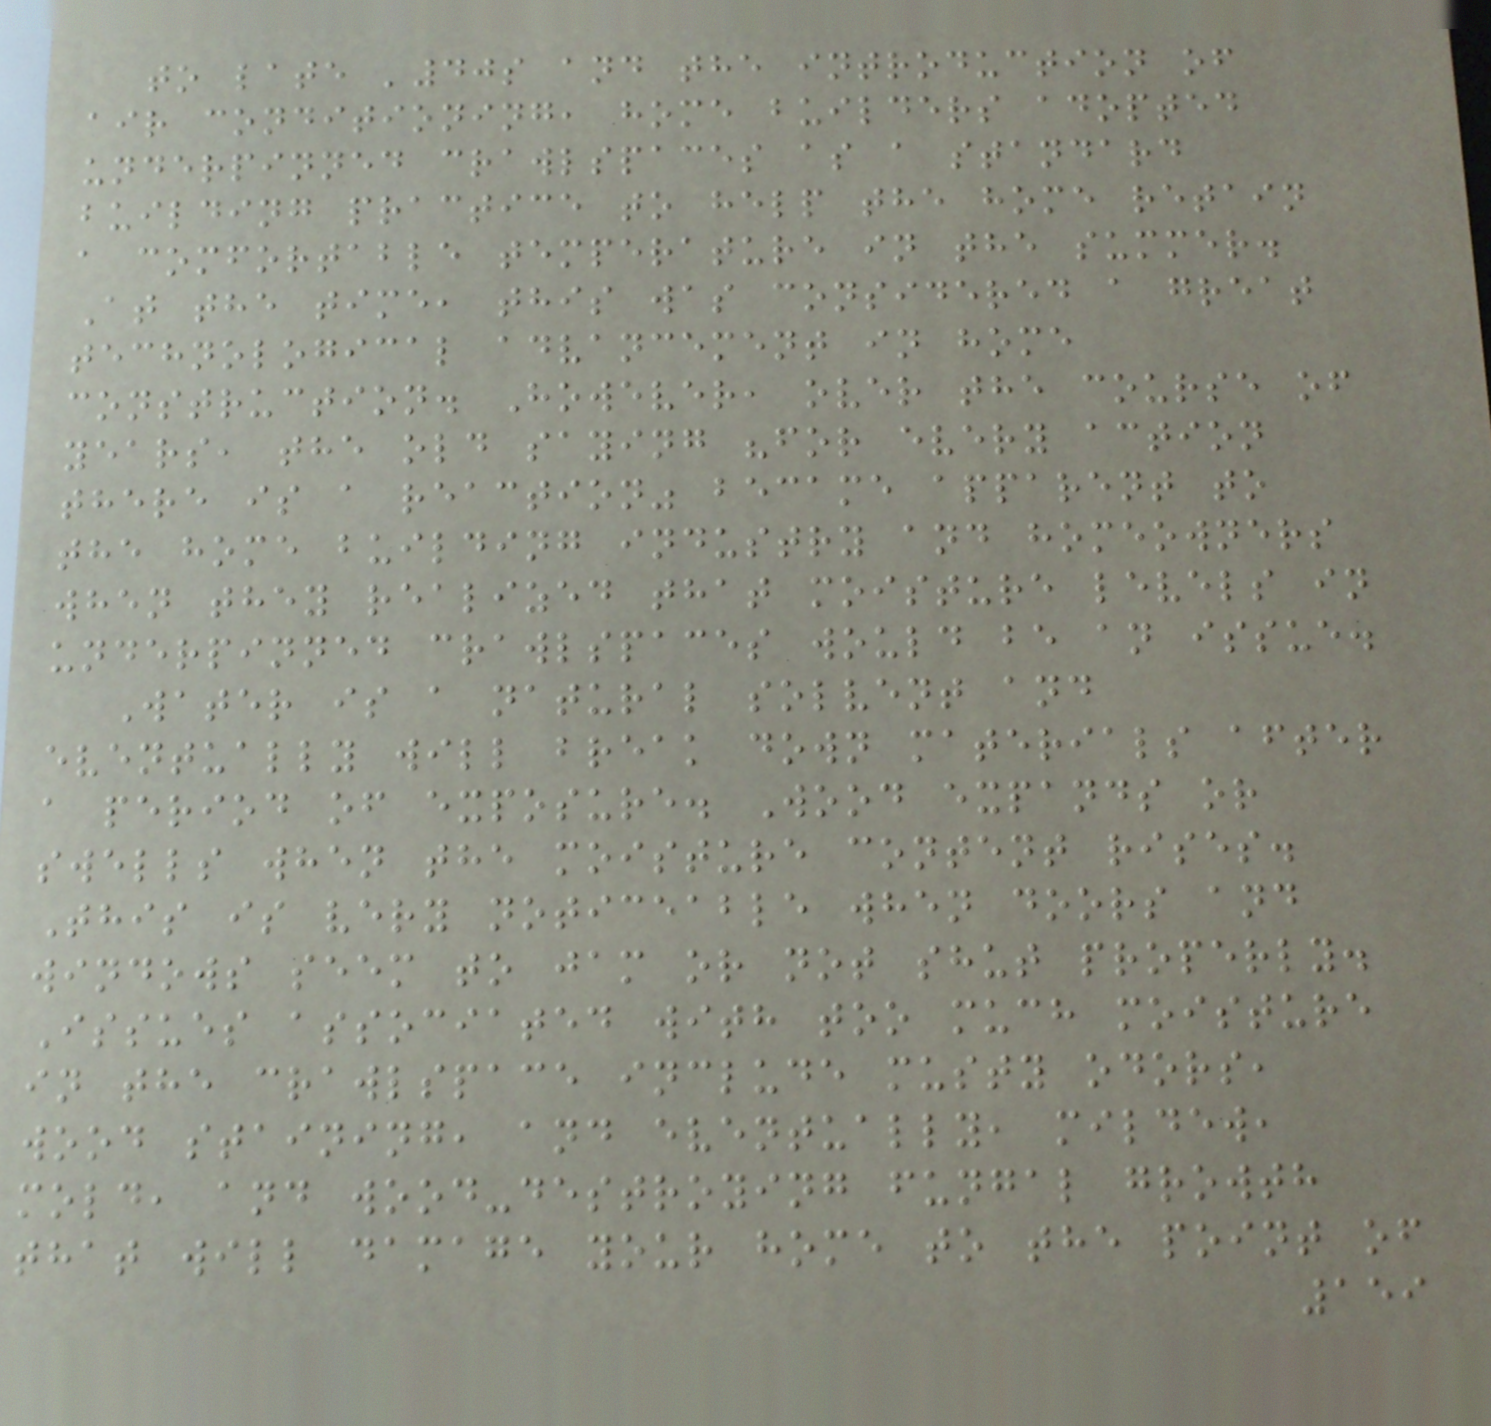to late '40s and the introduction of
air conditioning, home builders adopted
underpinned crawlspaces as a standard
building practice to help the home retain
a comfortable temperature in the summer.
At the time, this was considered a great
technological advancement in home
construction. However, over the course of
years, the old saying "for every action
there is a reaction" became apparent to
the home building industry and homeowners
when they realized that moisture levels in
underpinned crawlspaces would be an issue.
Water is a natural solvent and
eventually will break down materials after
a period of exposure. Wood expands or
swells when the moisture content rises.
This is very noticeable when doors and
windows seem to jam or not shut properly.
Issues associated with too much moisture
in the crawlspace include musty odors,
wood staining, and eventually, mildew,
mold, and wood-destroying fungal growth
that will damage your home to the point of
159
